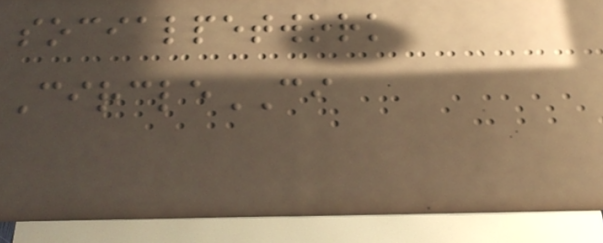socialpetwork
CircleCI
